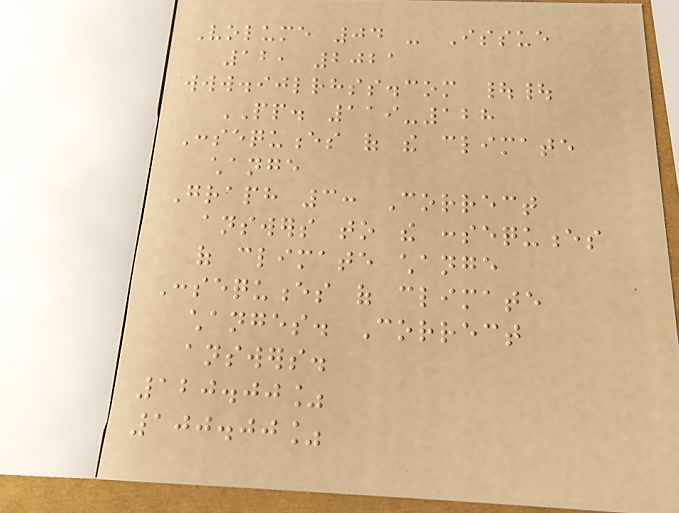Volume 04 - Issue
12, 2021
www.ijlrhss.com ||
PP. 119-128
Consequences of the climate
change
Graph 3: Correct
answers to the consequences
of climate change
Consequences of climate
changes. Correct
answers.
120.00%
100.00%
